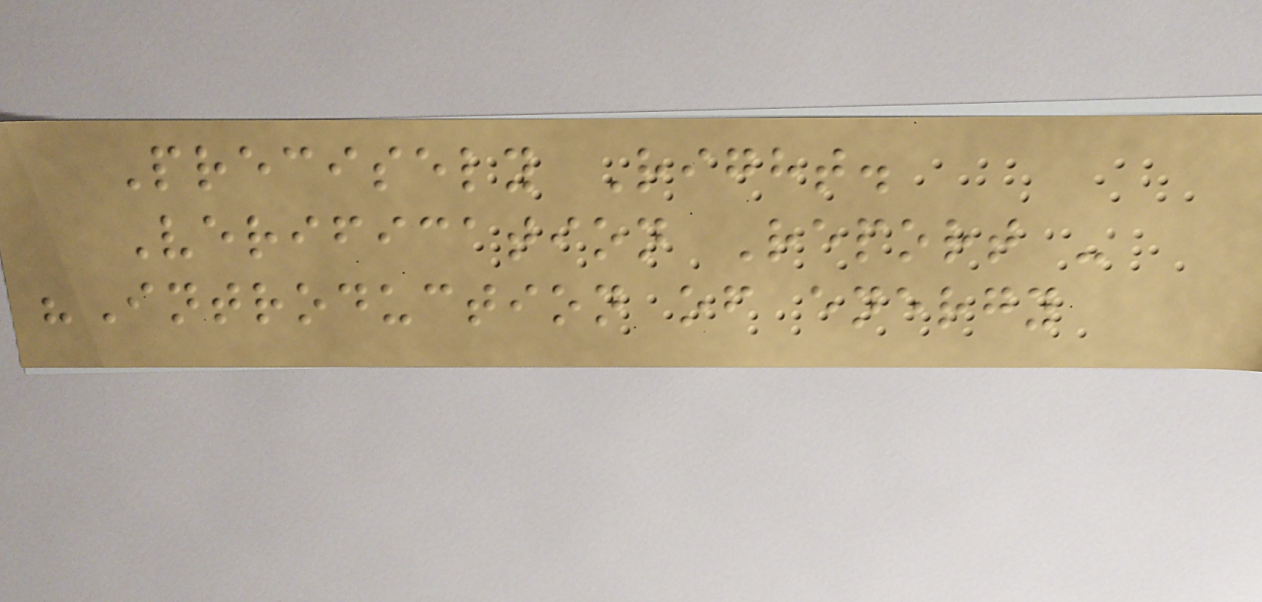Precisely Right.
Verification Report -
"Introduction of energy
